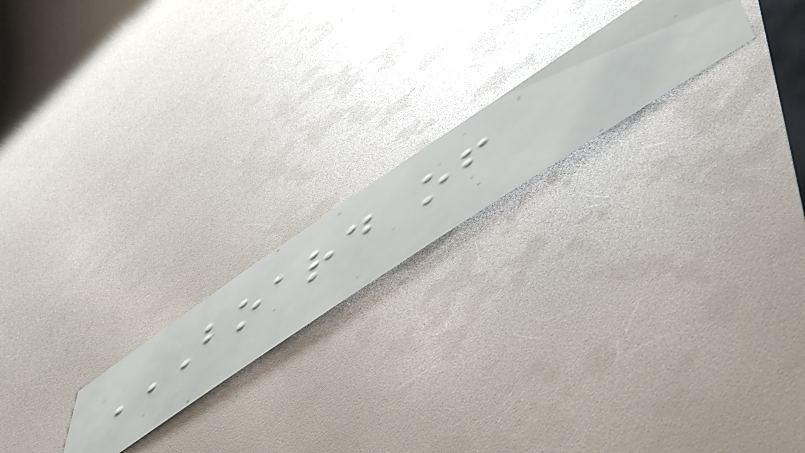BOARD OF
